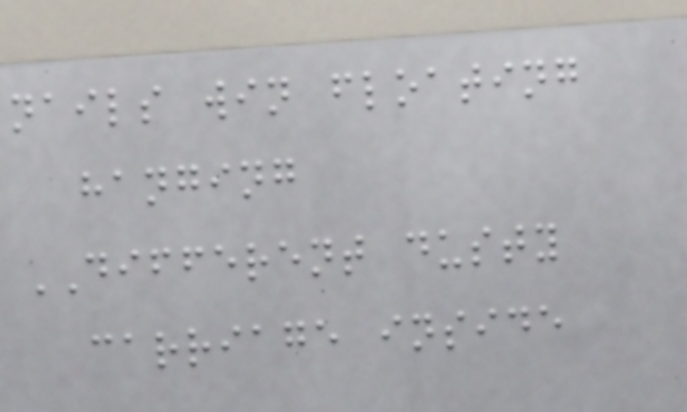nails win floating
hanging
DIFFERENT dusty
carriage inside
